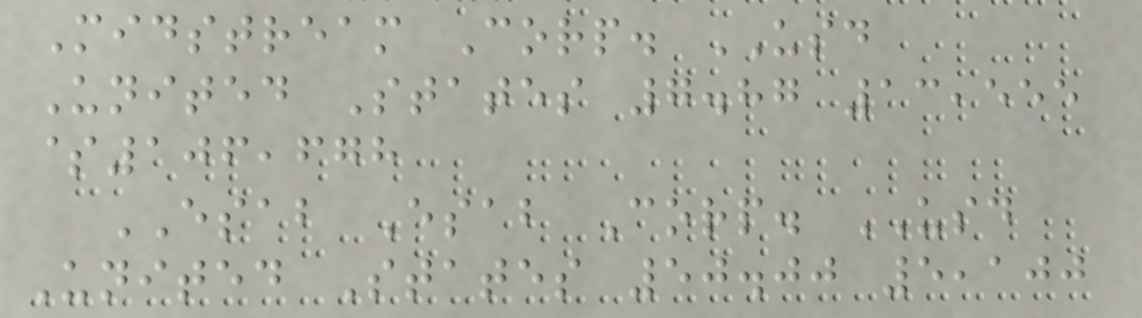Midstream Corp. USD
United States 7.87 13,555
$106,678
ESAB Esab Corp. USD
United States 50.00 5,100
